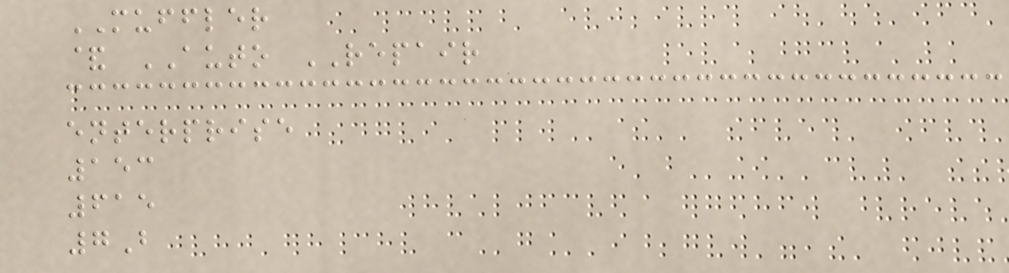MUFFLER
& AUTO REPAIR
enterprise
153
615
7B
